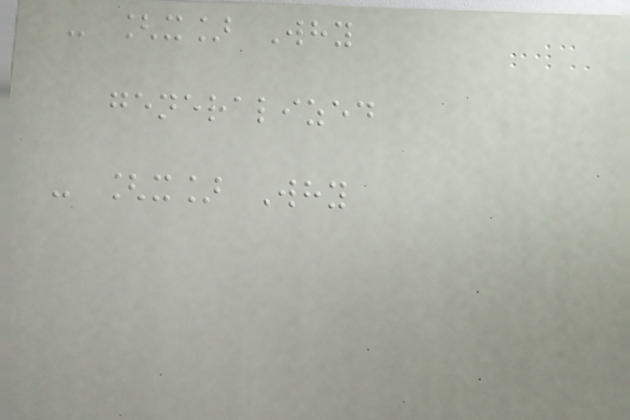- [x] Why
generalized
- [x] Why
